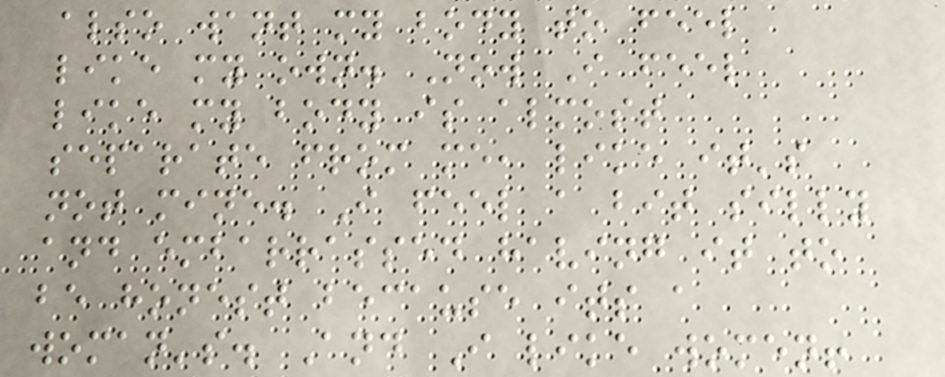also want my body to feel
like my own. Now I feel
like my body is almost
separate from me, like it's
not mine. I feel a bit silly
and embarrassed having it to
be honest because its a
woman's. And I like women!
